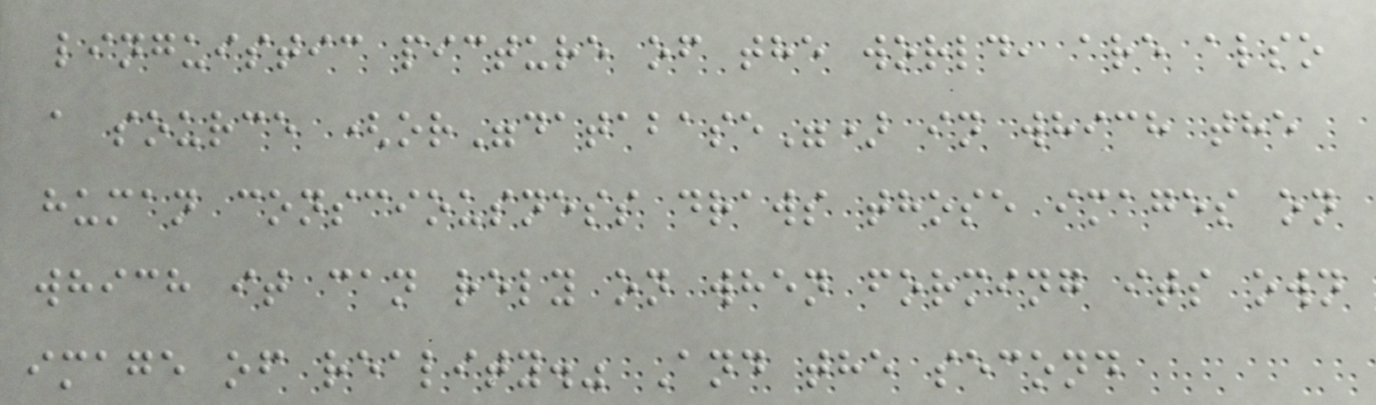linguistic picture of the world, are also
a source (or"database") in which the
human consciousness draws those images on
which it can rely on when forming its own
image of reality." And the second
